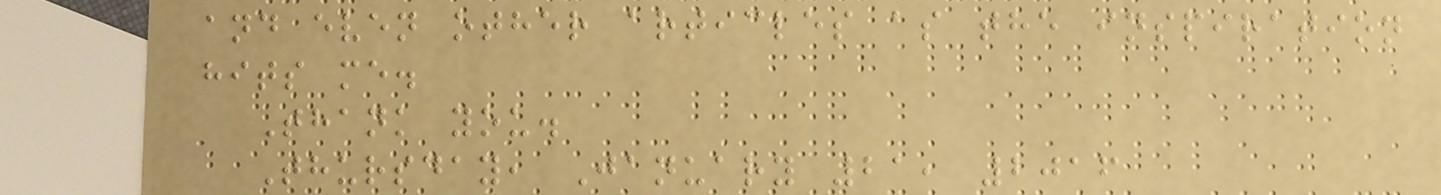and even other articles as the inspiration
hits me.
Thank you.
Thursday, January 21, 2016
